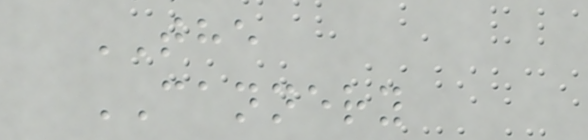THE
CANNERY
